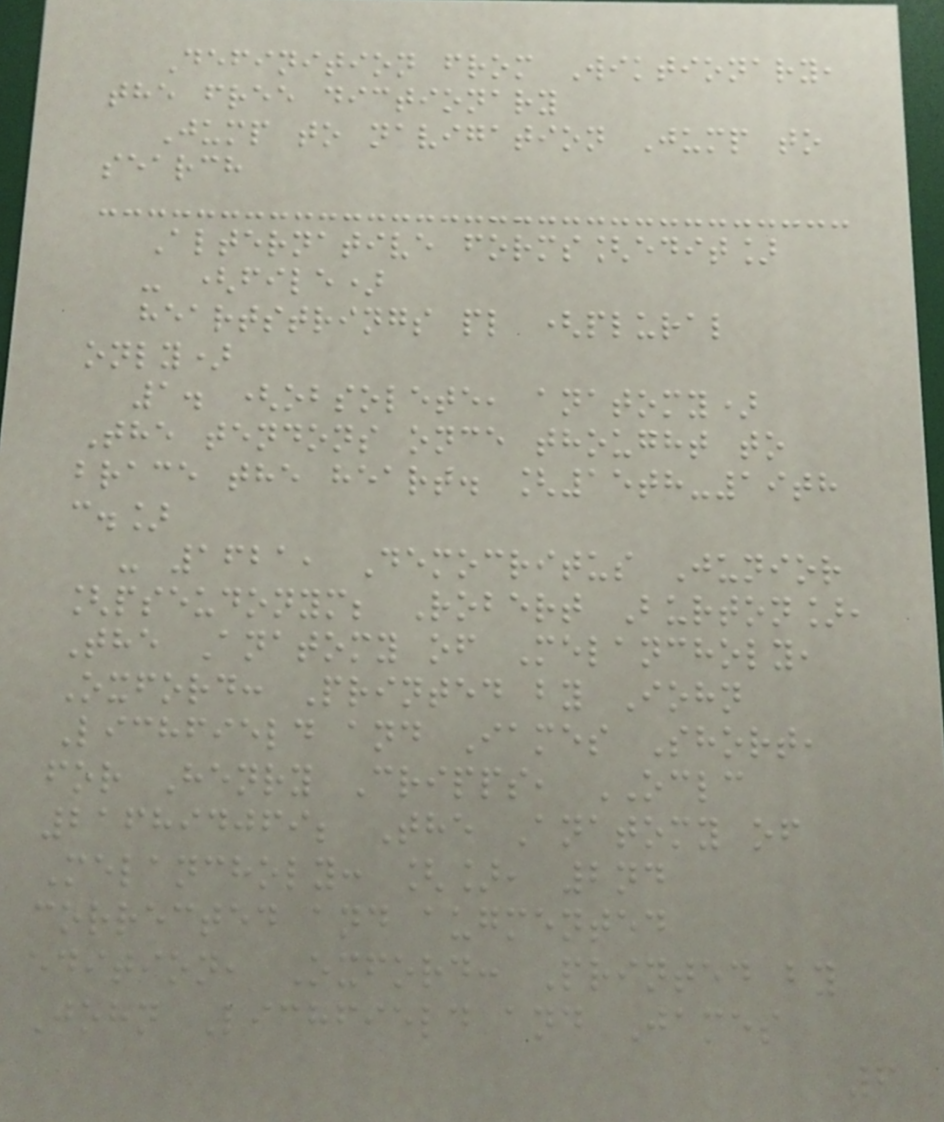Definition from Wiktionary,
the free dictionary
Jump to navigation Jump to
search
Alternative forms[edit]
- (file)
heartstrings pl (plural
only)
1. (obsolete, anatomy)
The tendons once thought to
brace the heart. [15th-19th
c.]
- 1621, Democritus Junior
[pseudonym; Robert Burton],
The Anatomy of Melancholy,
Oxford: Printed by Iohn
Lichfield and Iames Short,
for Henry Cripps, OCLC
216894069; The Anatomy of
Melancholy: [], 2nd
corrected and augmented
edition, Oxford: Printed by
John Lichfield and James
6
